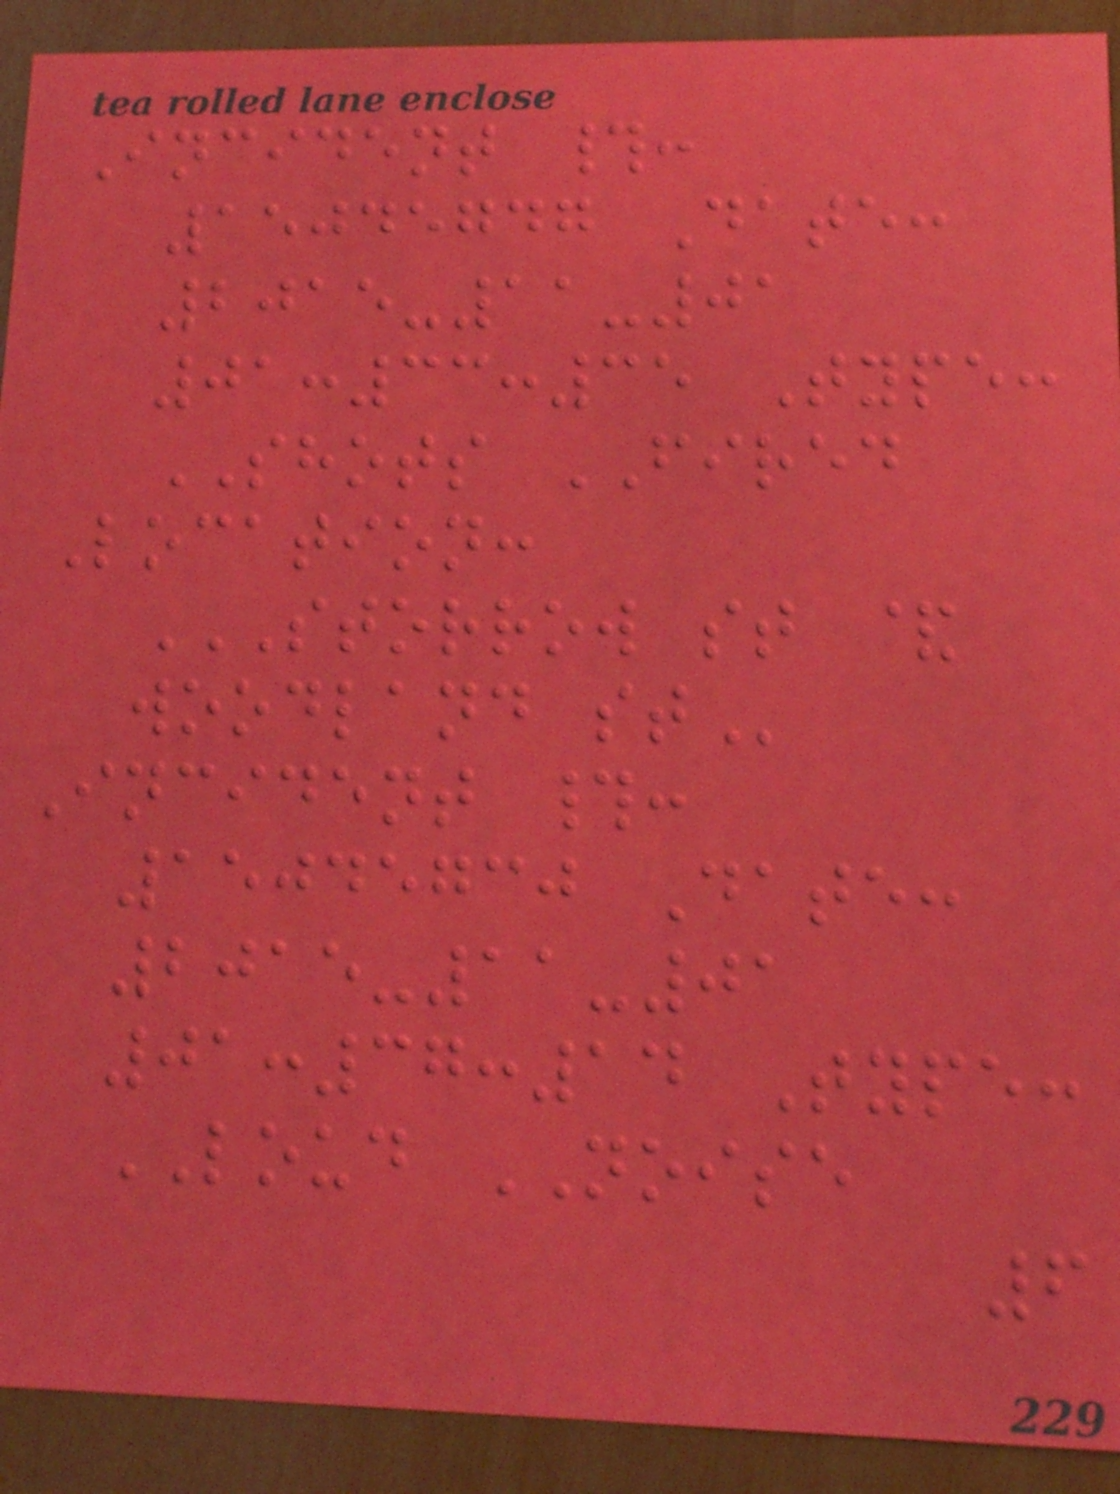Incident #:
15045747 Date:
2015-11-01
01:33:35 Type:
SHOTS FIRED
Location:
STORROW ST &
WOODLAND ST
Incident #:
15045730 Date:
2015-11-01
01:37:14 Type:
LOUD NOISE
6
